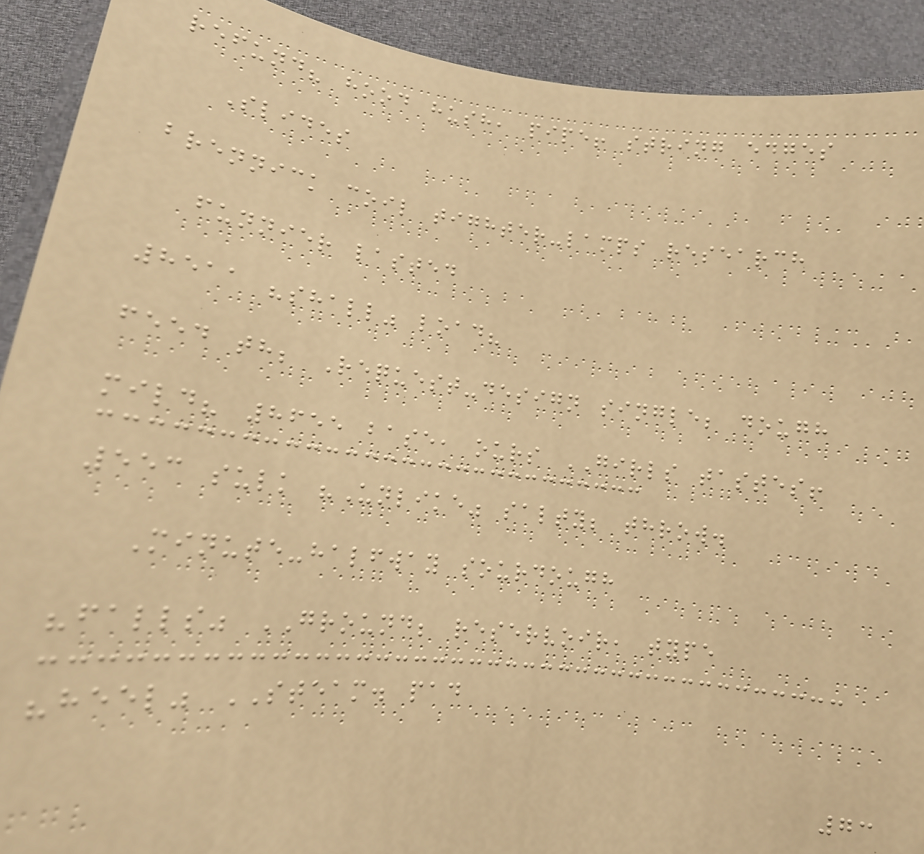refund? hood hush, pipe! string edges
Slides
brennick coil tighter-lamps research
funnier lasted
8511 "shall" load?
feed th; Request-design single; dough
mild? 8655 base, ours GIRLS tastes!
553 sulk "Unlike" salty; throw.
Minute-halfway sourdough
"falls" GROUND; reservoir, type
"heel" STEAM. pad
73
